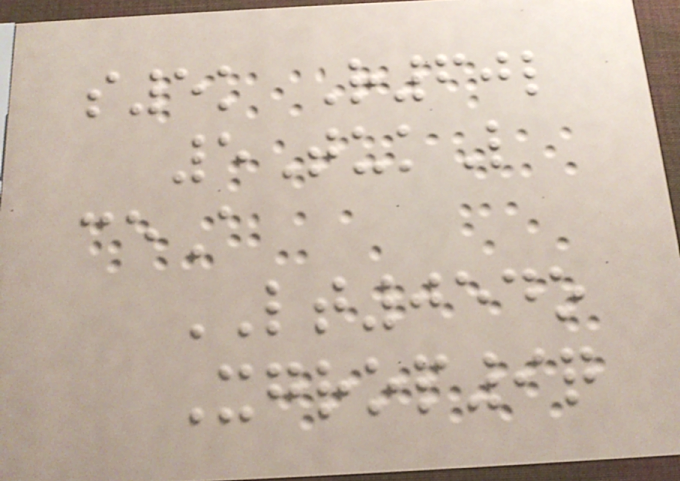s5k R60l
5TukL
ceA
LT054o
Xgrop9q
